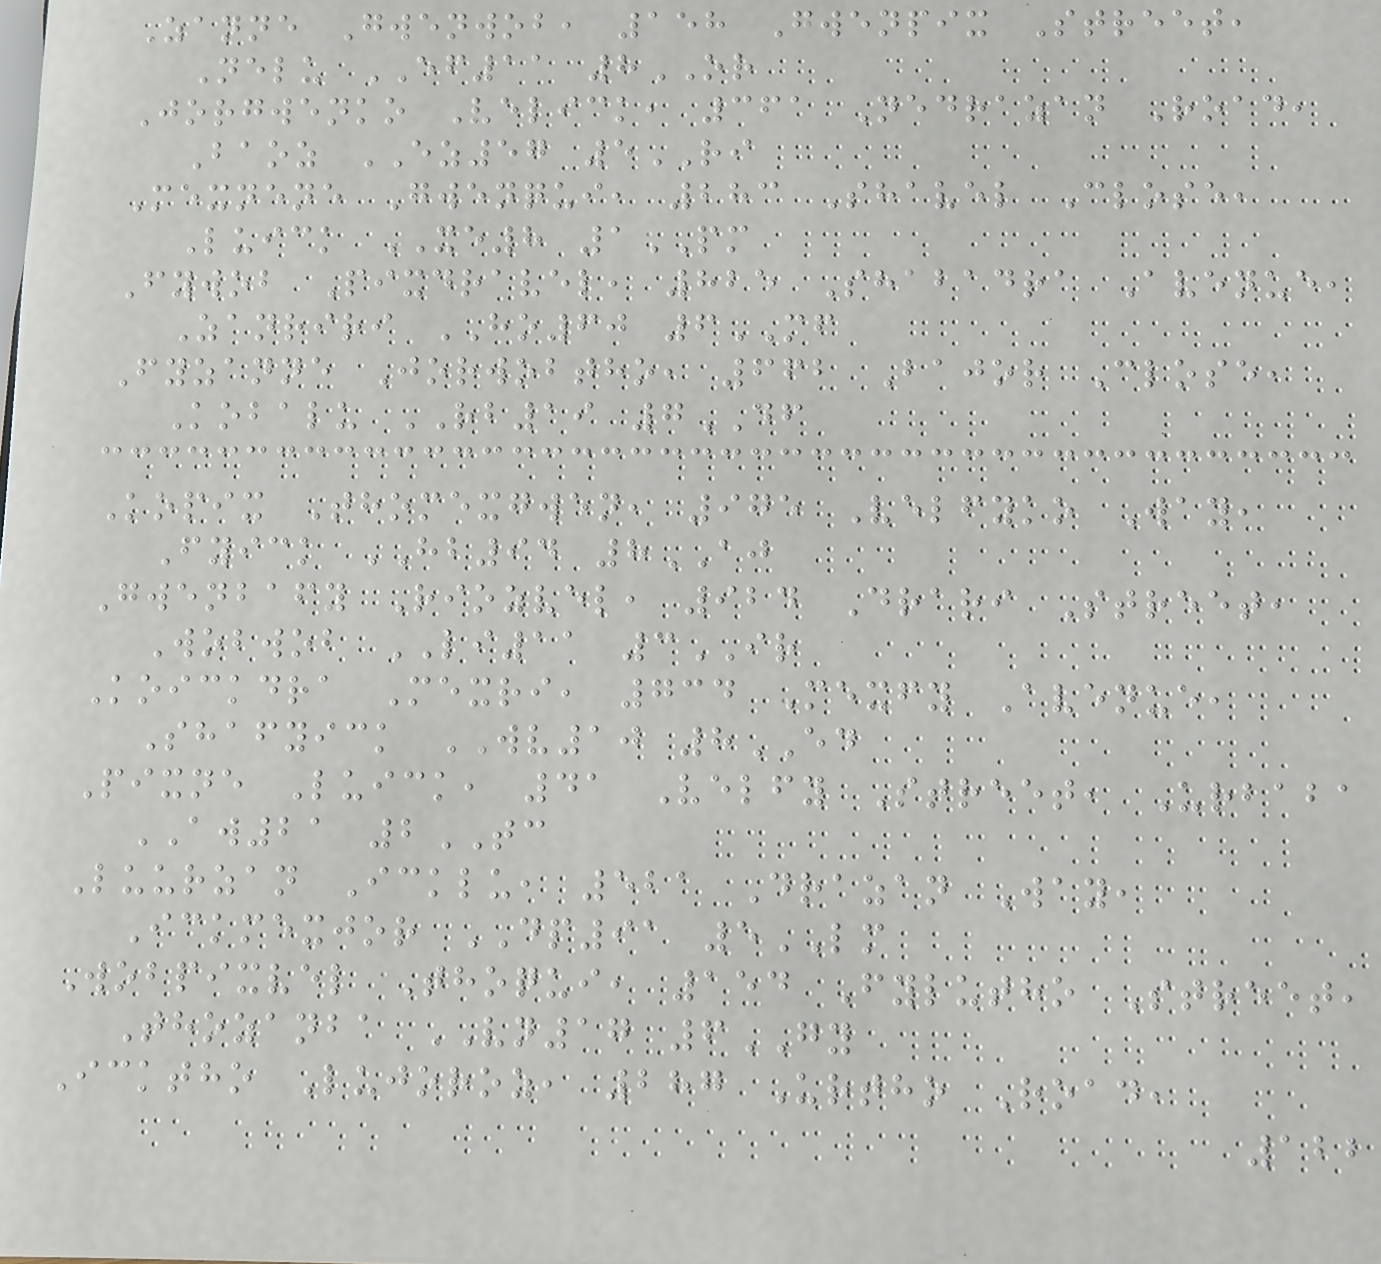Zanne Gwenwob, 158 Gwenpix Street,
Nelu EF11 8OR
Jorgwenko Velick, 361 Nedrazan Road,
Baoz EZ57 5RI
Mexnene Gwenqui, 283 Shavel Close,
Luick XE8 1PM
Fywob Pixdravel, 825 Shabadra Avenue,
Zanriri HO60 6MF
Fyzanne Jorwobtho, 662 Bajor Close,
Kobalu RB19 7DF
Kopix Thomexgwen, 975 Velfyko Way,
Fyick HB94 8AJ
Gwenbafy Riozvel, 924 Drari Street,
Wobwob LI11 3IR
Koickdra Mexri, 734 Mexfy Avenue,
Shafyick WV10 8ED
Pixne Luick, 41 Velfy Street, Urbaba
AW21 2TC
Luurzan Icklu, 521 Drazan Way,
Ickmexjor DP91 5LM
Wobpixvel Thoqui, 154 Fylutho Street,
Thozanba VN17 6GY
Icktho Lujoroz, 287 Urtho Road,
122
